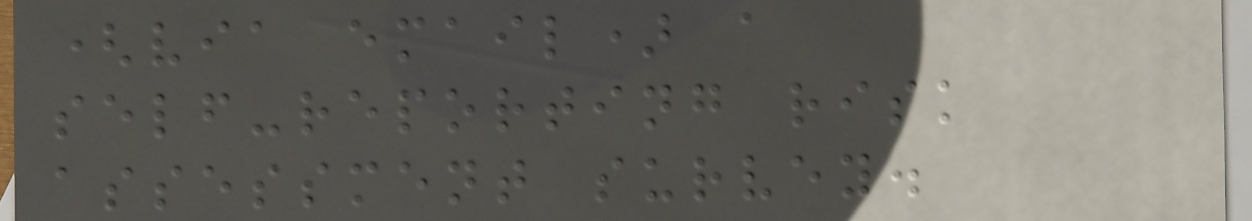(via email) a
self-reporting risk
assessment survey.
